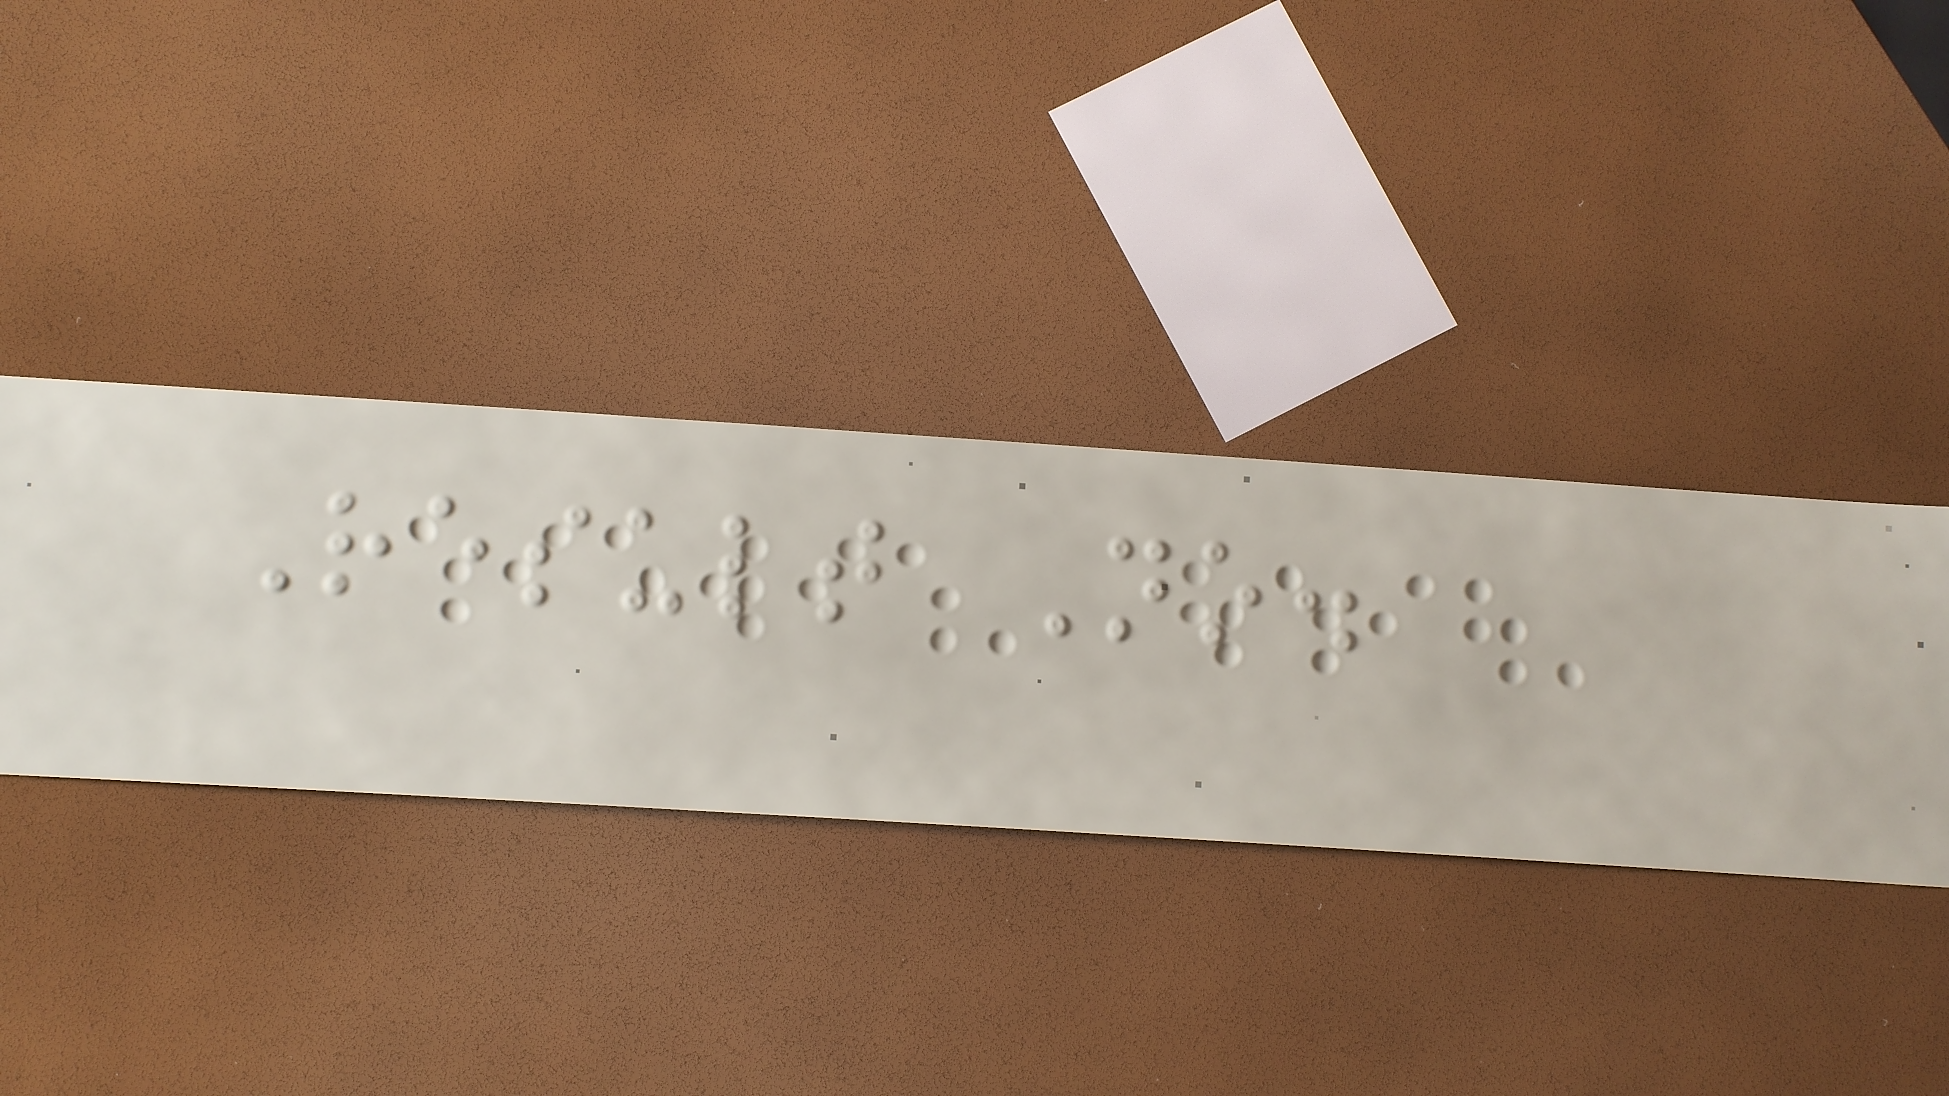Result No.
